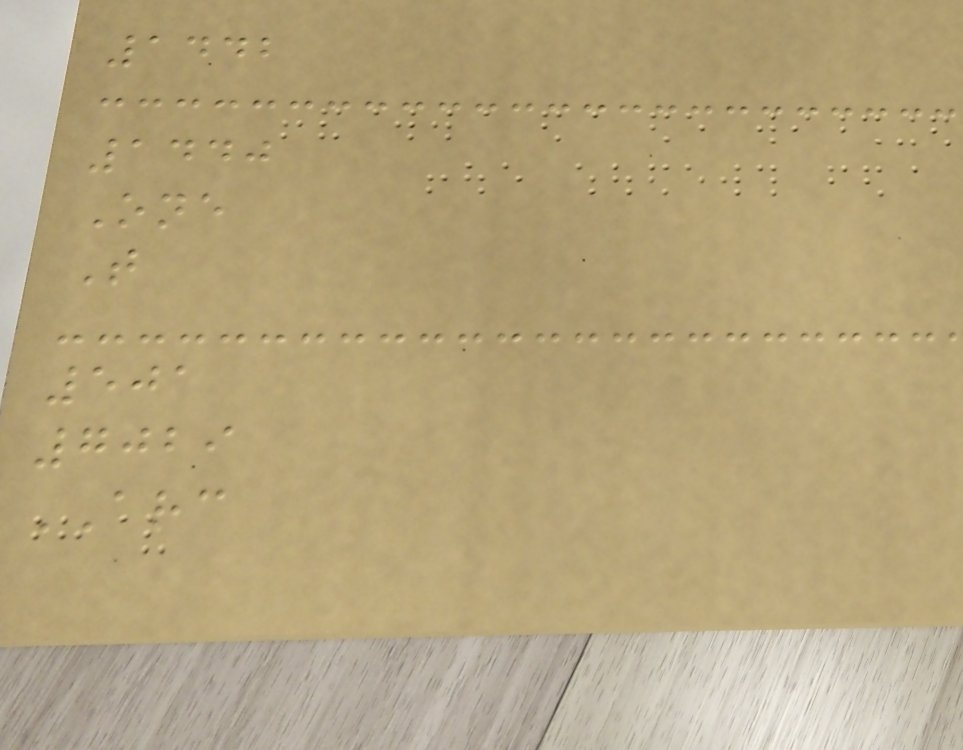1442
1440
One
T
501
7029
ARC
